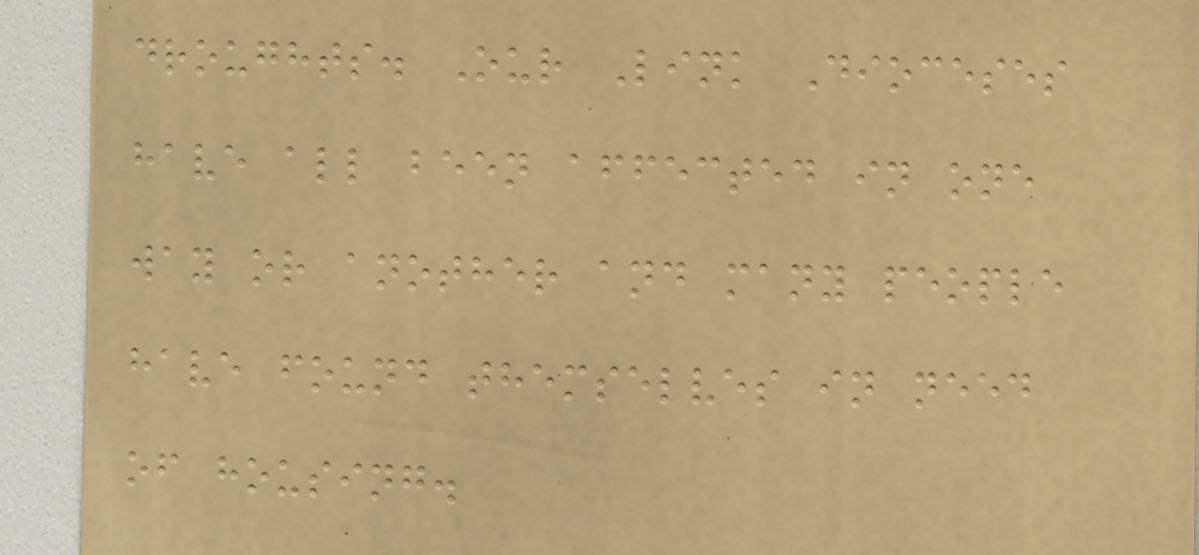droughts. Our Link Dioceses
have all been affected in one
way or another and many people
have found themselves in need
of housing.
